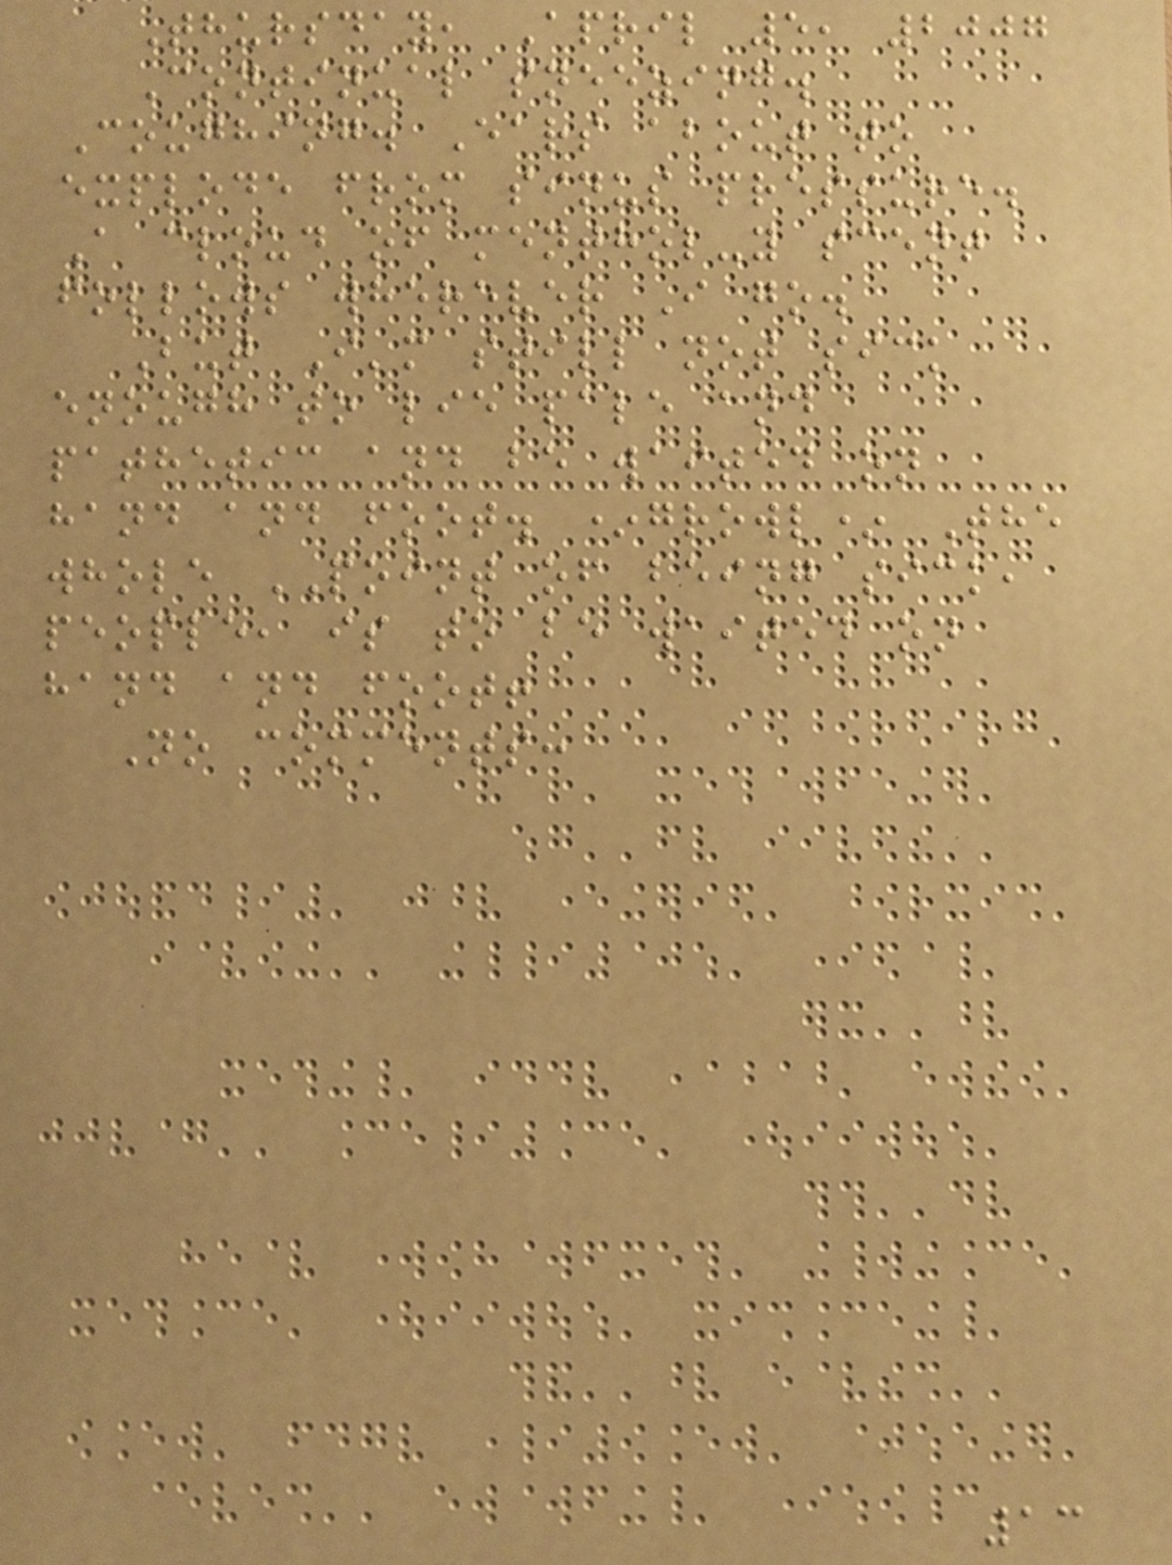Thursday, April 5, 2007
Continual sneezing.
Coughing. Ears about to
explode from sinus pressure.
A cloud of menthol-y scent
follows wherever I go.
But I'm still not sick
enough to lie pale and
pathetic and be waited on
hand and foot. *growl* The
whole POINT of being sick,
people, is to be waited on
hand and foot!
No comments:
13
